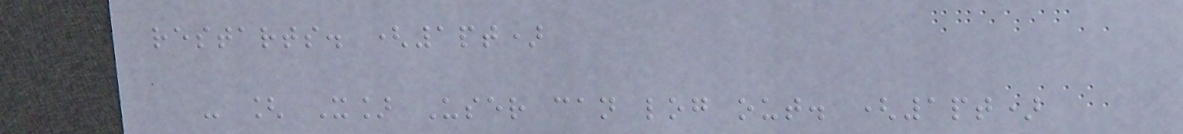restarts. (1pt)
- [ X] User can log out. (1pt)
